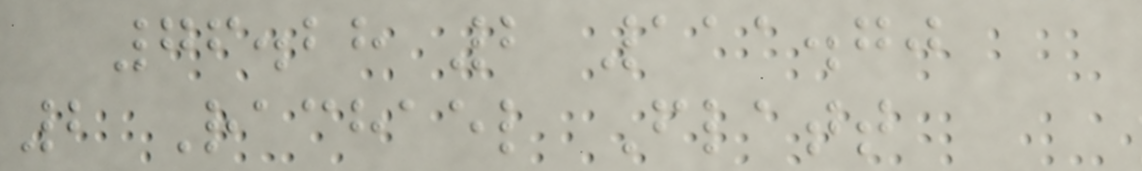76.28 2 111.70
2 Rachael Flatt
